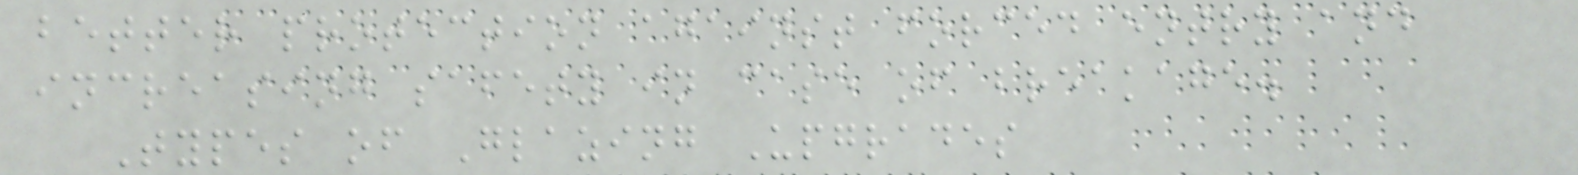better protection against forced entry and
increasing safety in case of breakage.
Types of Glazing Upgrades
